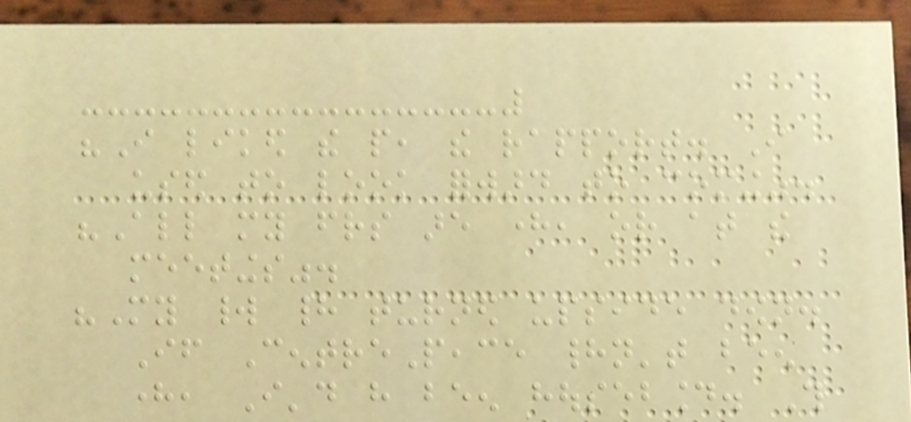"I liked the people, the rapport. I
used to look forward to coming".
"All my friends are here, or at the
meetings".
"My world had turned upside down.
If CentrePeace hadn't been
here, I'd have been housebound. This
